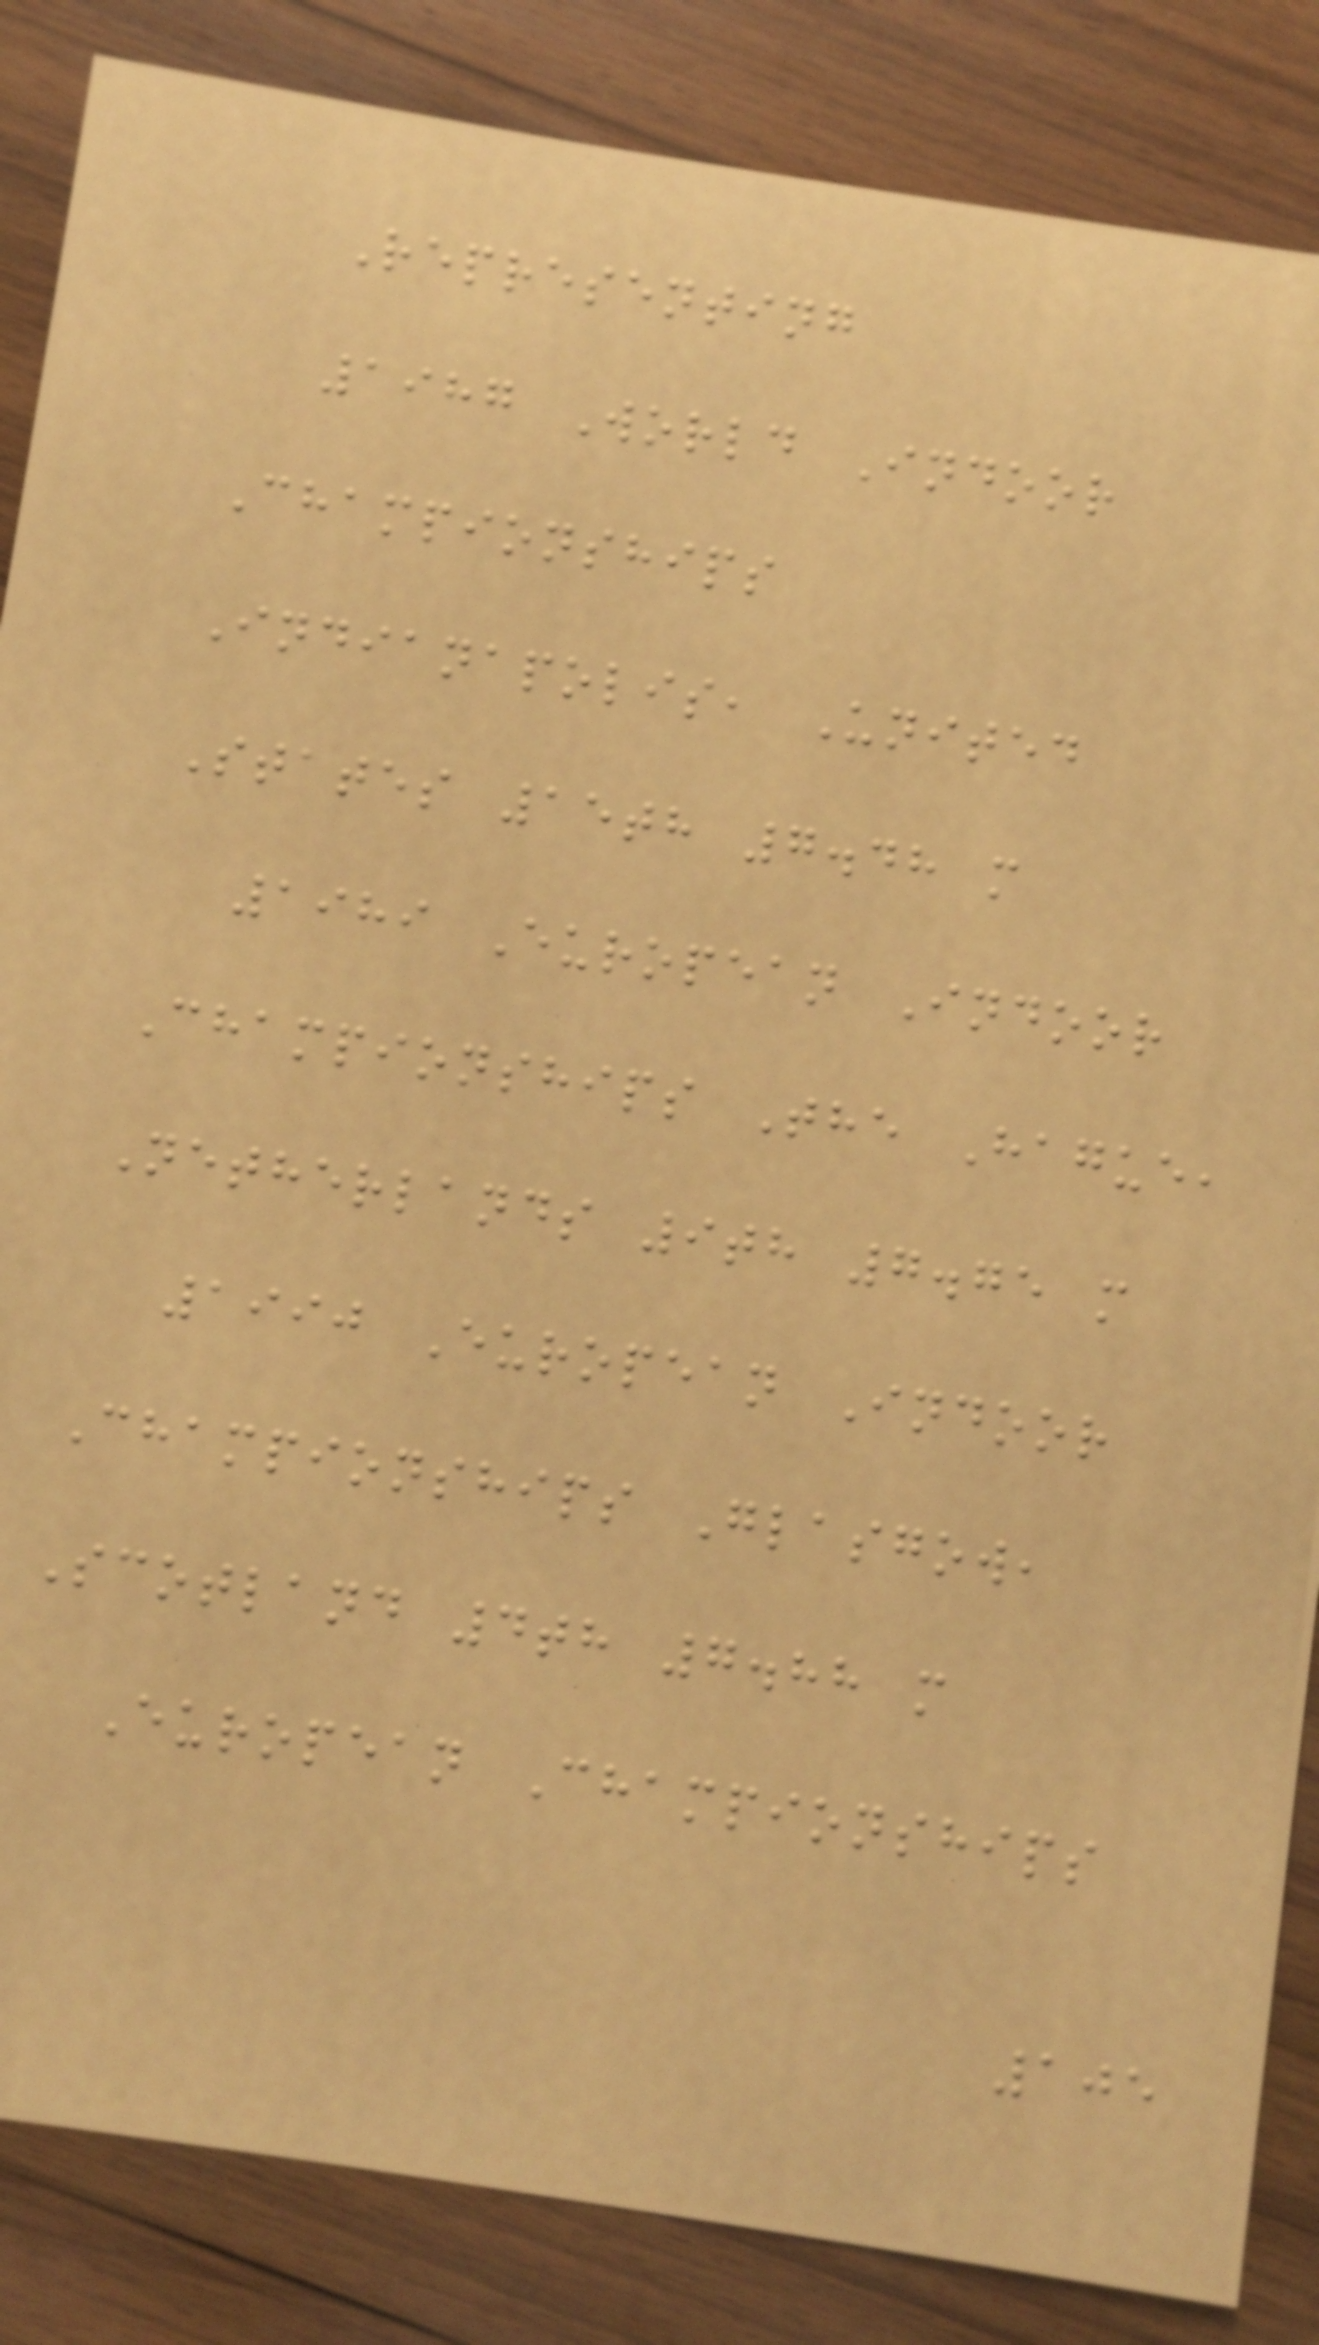Representing
1987 World Indoor
Championships
Indianapolis, United
States 15th 7.48 m
1989 European Indoor
Championships The Hague,
Netherlands 9th 7.75 m
1990 European Indoor
Championships Glasgow,
Scotland 4th 7.88 m
European Championships
105
